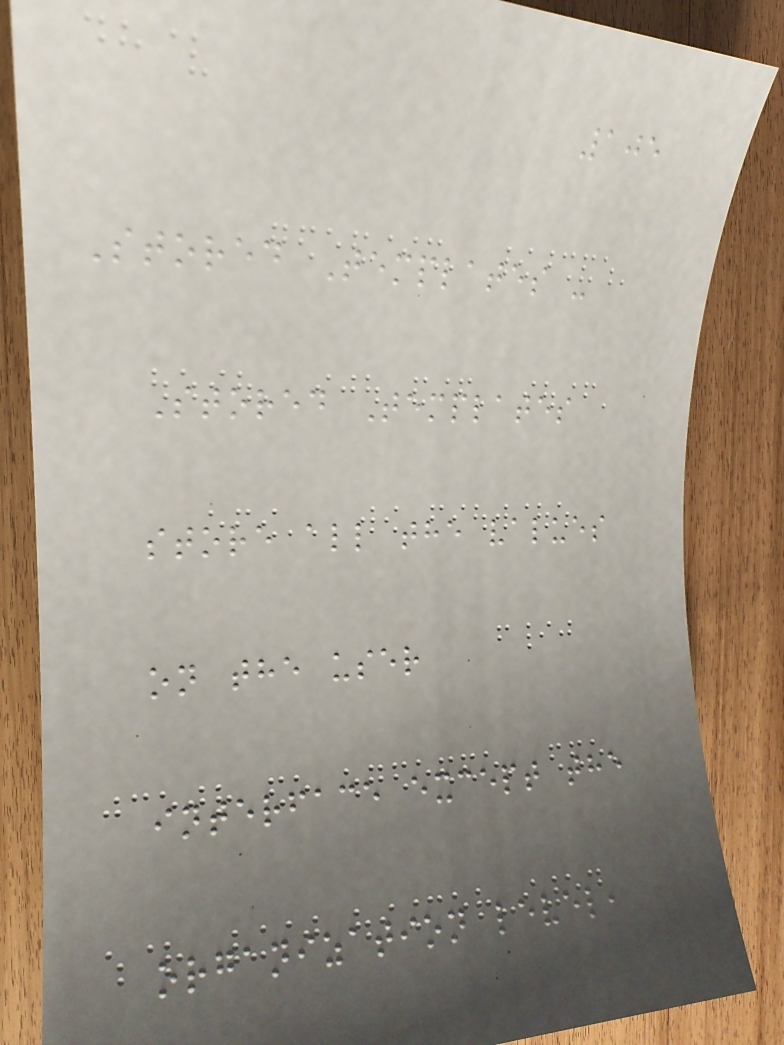105
Stored Templates -
Stored Templates
store all the values
on the user
interface except the
organization level,
